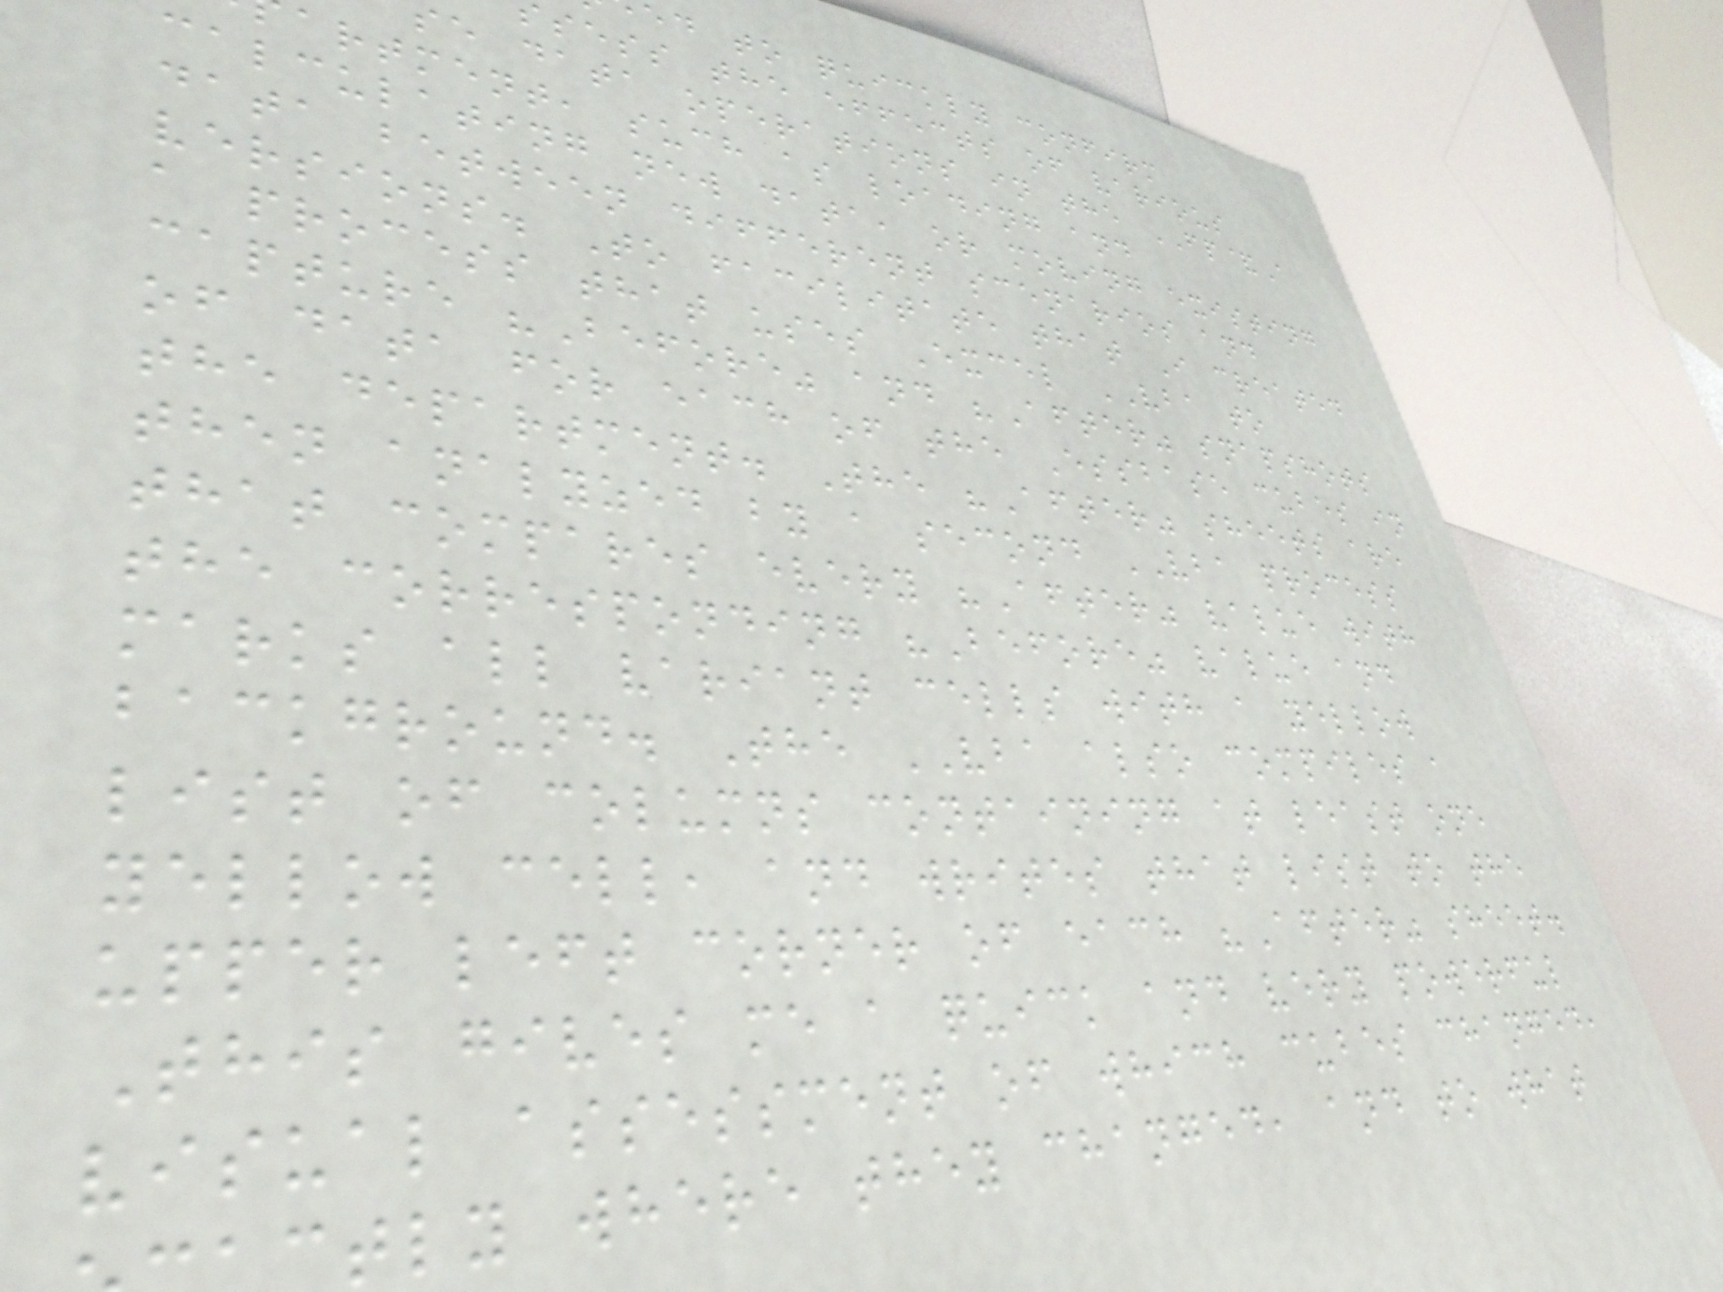ed to quickly confirm
sess the effects of various
se data operations in the FP&A
artment, such as loading and
calculating new data, or moving existing
data between different scenarios and
versions. To facilitate that I created
a process that uses Excel VBA to
capture "Before" and "After" snapshots
of data for each of the Essbase cubes in
the department. The "After" sheets are
then analyzed by a second VBA process
that compares every "After" value with
the corresponding "Before" value and
marks all variant cells with a yellow
background. The VBA also compiles a
list of columns containing at least one
yellow cell, and writes that list to the
upper left corner of each "After" sheet.
This gives me a quick and very powerful
visual assessment of which cubes changed,
tly where they changed, and to what
